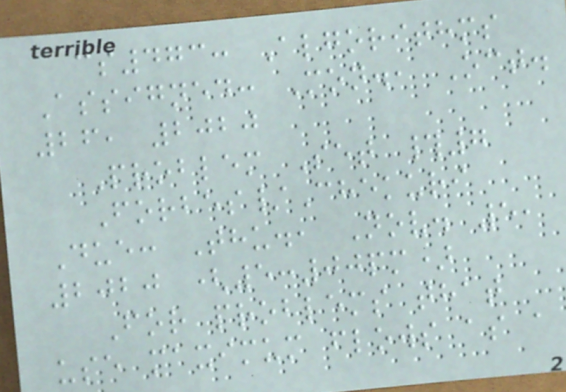cs473: Algorithms
Assigned: Mon., Oct.
26, 2020
Problem Set #7
Forbes/Chekuri
Due: Thu., Nov. 5,
2020 (5:00pm)
For problems that
use maximum flows as a
